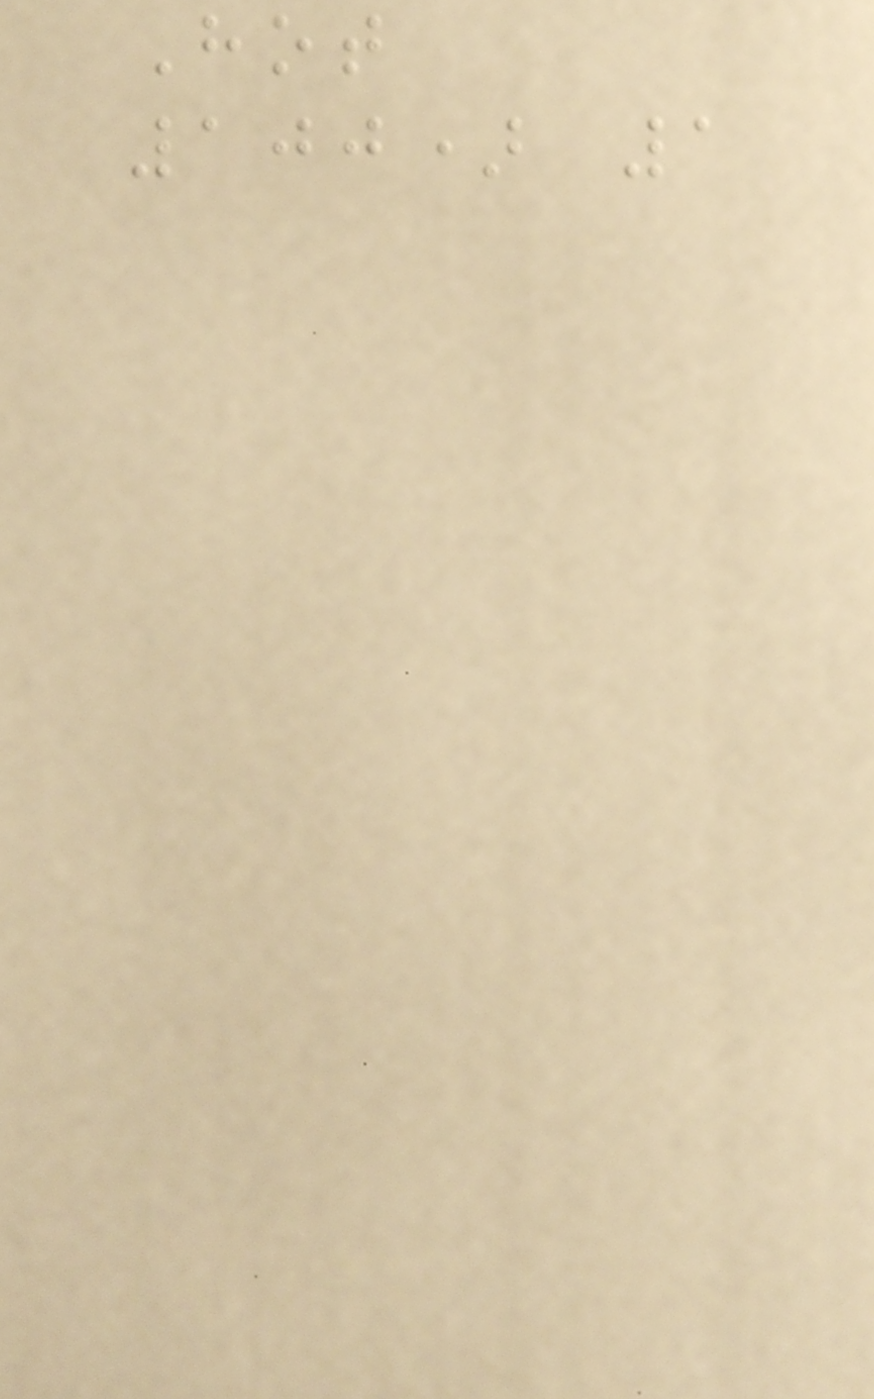Hot
100) 1
